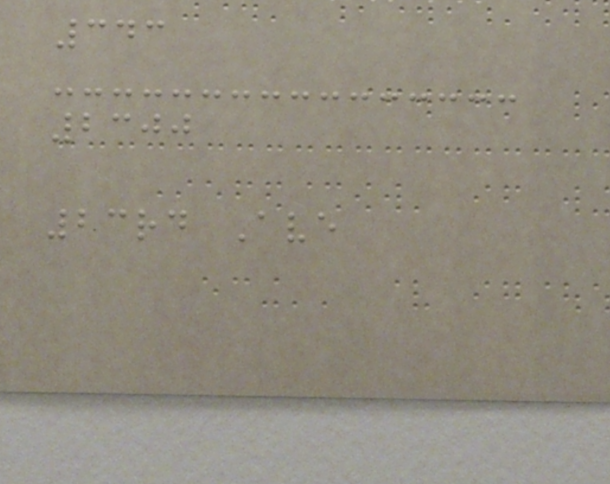343
2300
23rd Ave
